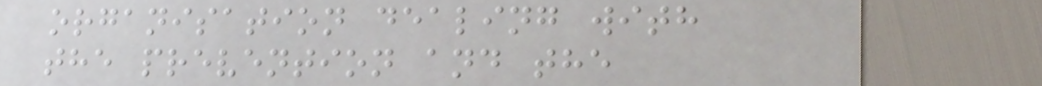organisation dealing with
the prevention and the
